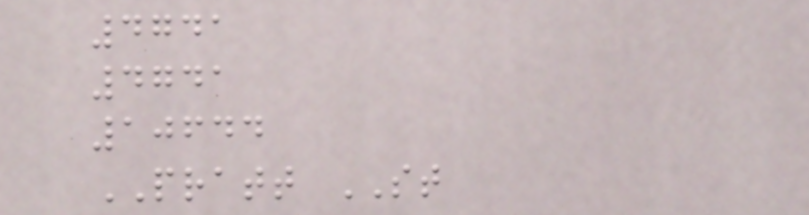4741
4741
10644
PRATT ST
